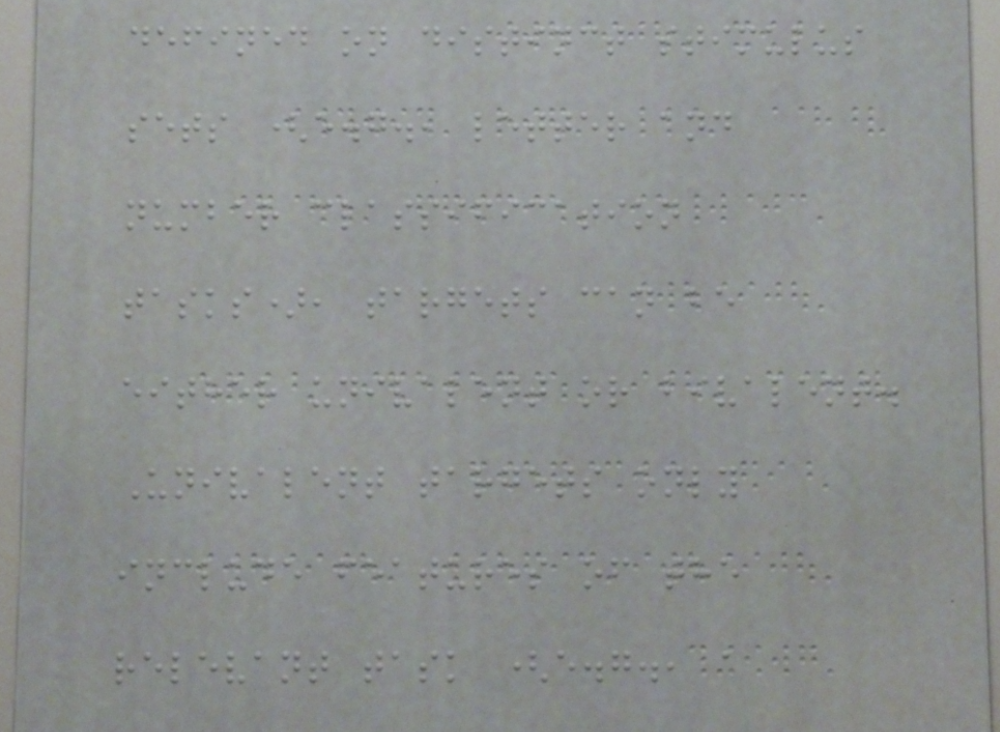defined on distinct stimulus
sets (e.g., letter and
number classification
tasks), targets can be
either univalent or bivalent.
Univalent targets only
include features of the
relevant task (e.g., a
